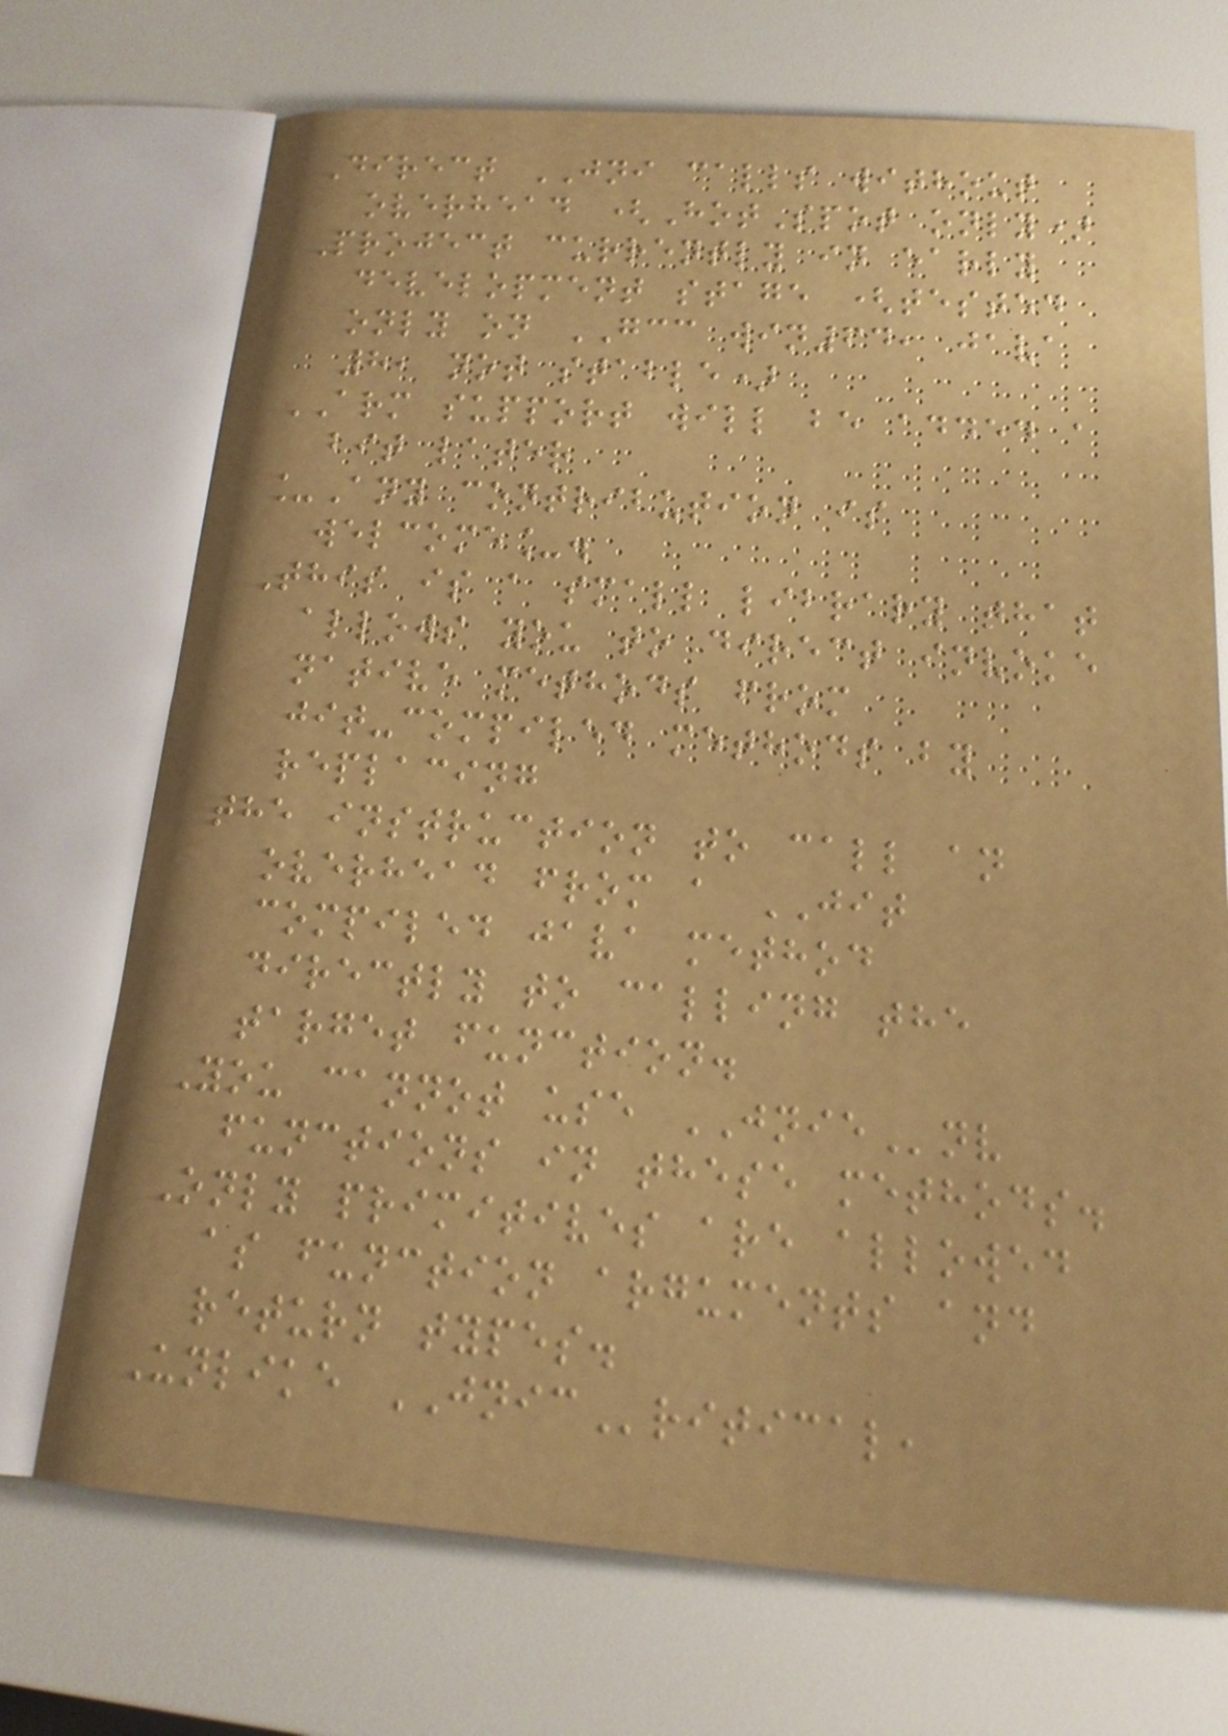Direct JNI calls without
overhead (HotSpot only)
Project currently in early
development stage (tested
only on GCC win64, java
8, not stable)
ARM support will be added a
bit later
_Any contribution is
welcome_.
This is a small library that
allows you to direct invoke
native methods from
jit-compiled methods by
replacing
the instruction to call an
overhead from a JIT
compiled java method
directly to calling the
target function.
You cannot use JNIEnv
functions in these methods.
Only primitives are allowed
as function arguments and
return types.
Unlike JNICritical,
